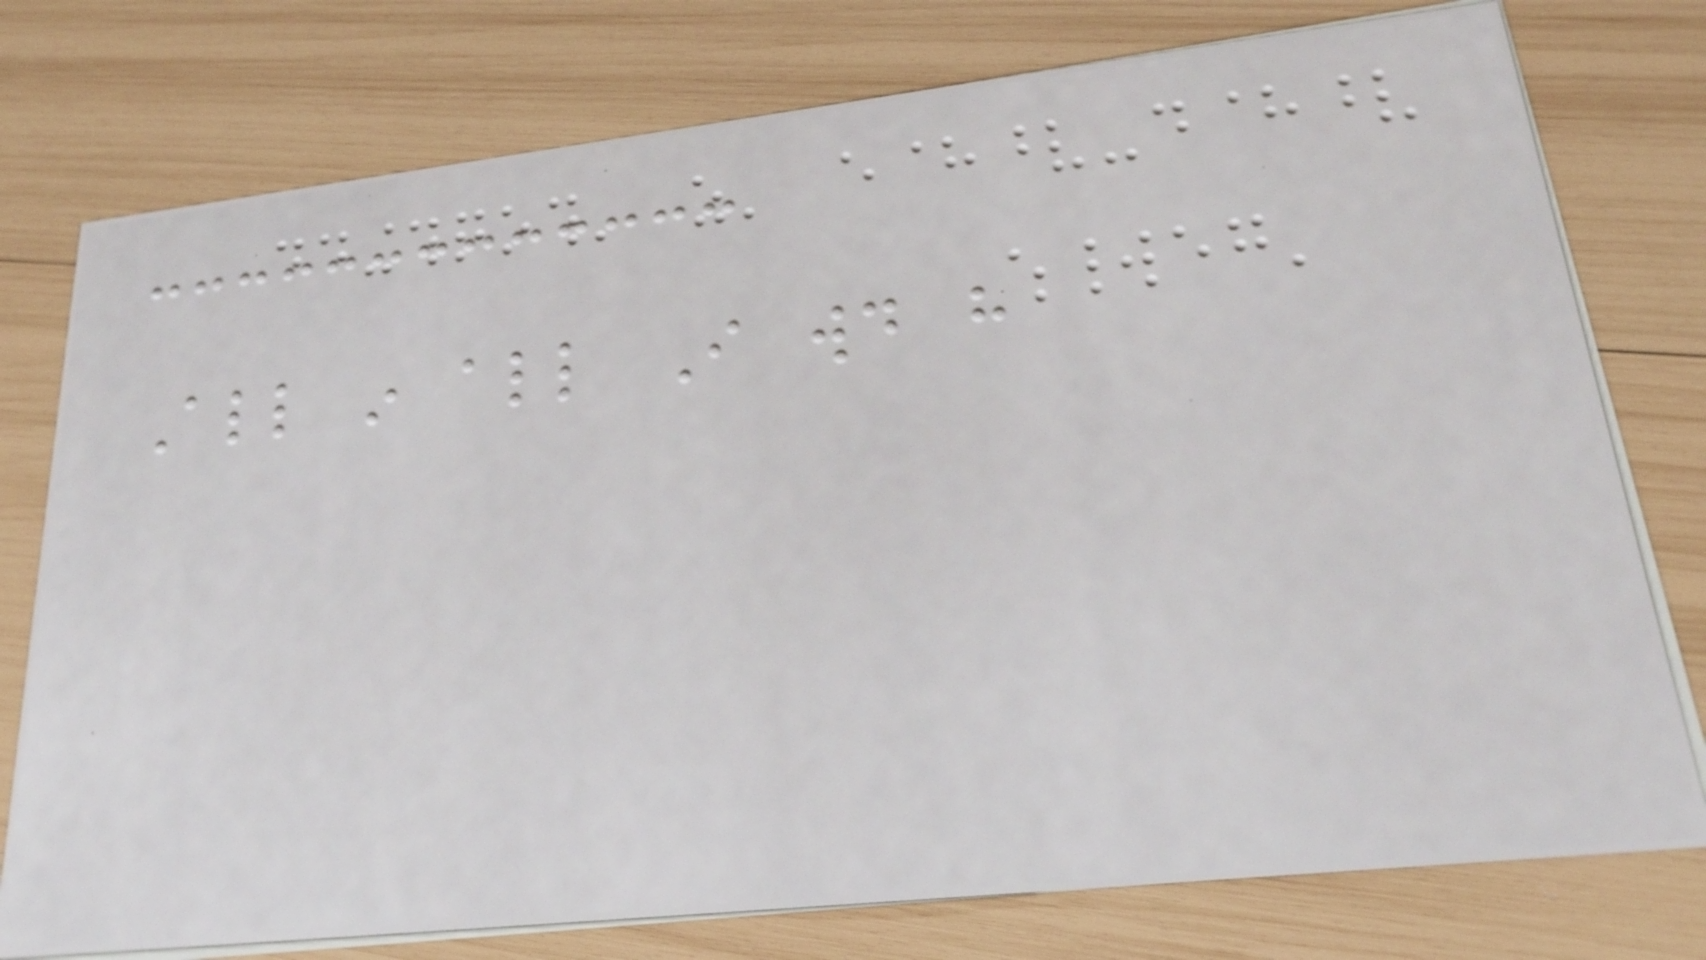All in all I would have
